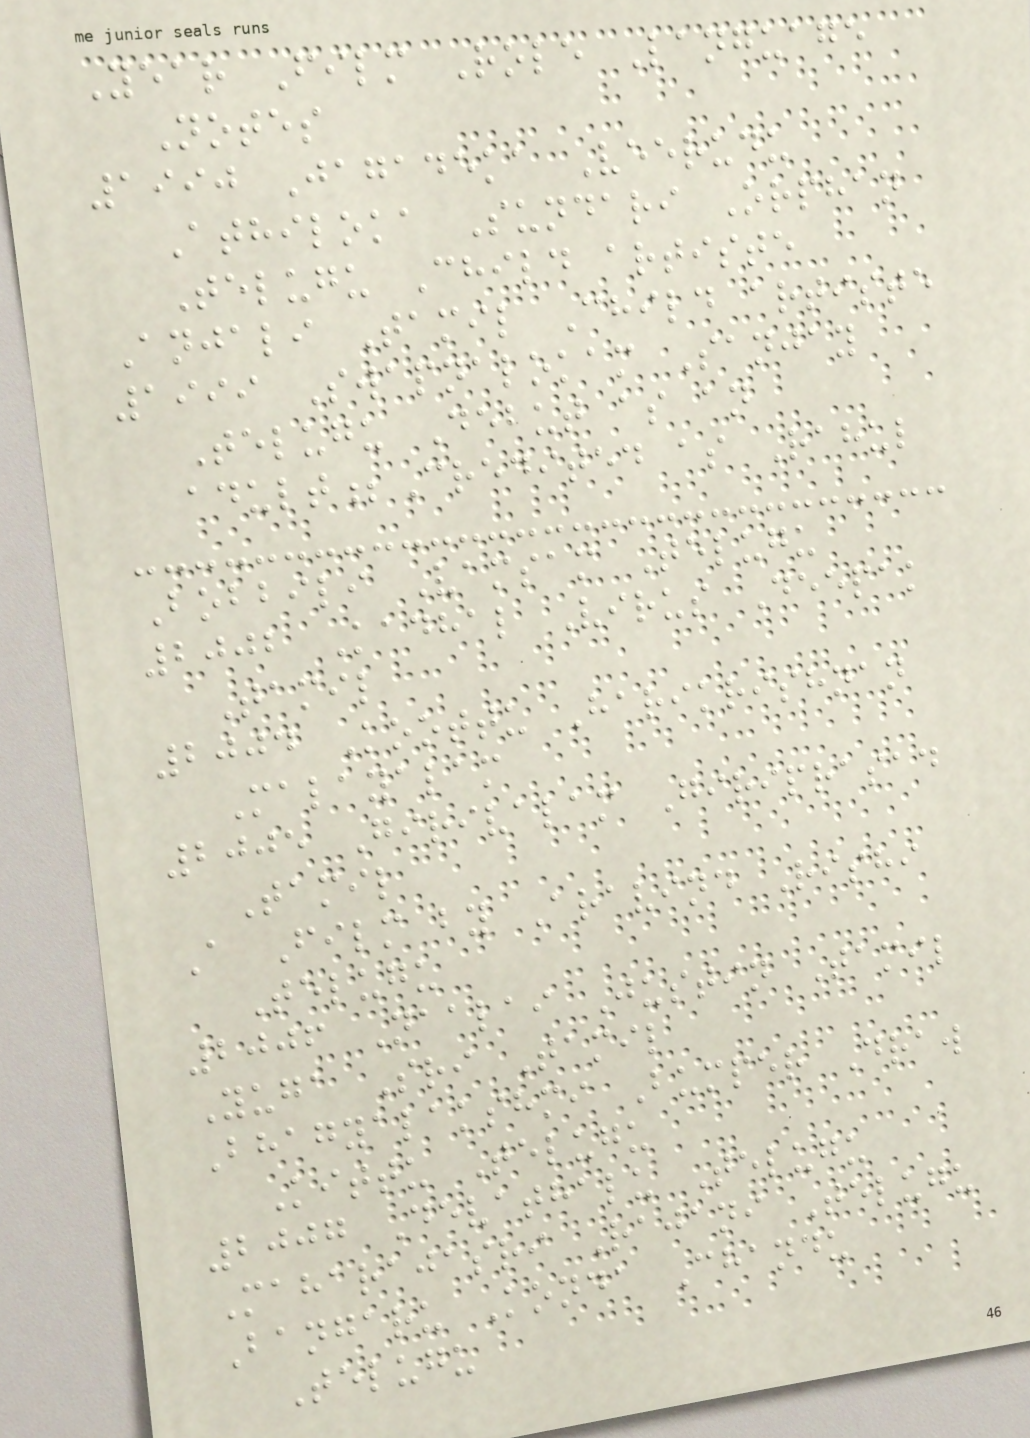Year Film Role Language
Notes
1990 Jagadeka Veerudu
Athiloka Sundari Orphan
Telugu Child artiste
Anjali Tamil Child artiste
1999 Swapnalokam Sanjay
Telugu Debut as an
adult;Credited as Rahul
Bobbili Vamsam Telugu
2002 Kadhal Virus Deepak
Tamil
2004 Koottu Harikrishnan
Malayalam
2005 Girivalam Giriprasad
Tamil
A Film by Aravind Rishi
Telugu
2006 Naalai Justin Tamil
Yuga Sri Tamil
Bhagyalakshmi Bumper Draw
Kittu Telugu
2007 Devathalu Telugu
Maharajasri Rajani Telugu
Bangaru Konda Chandu
Telugu
